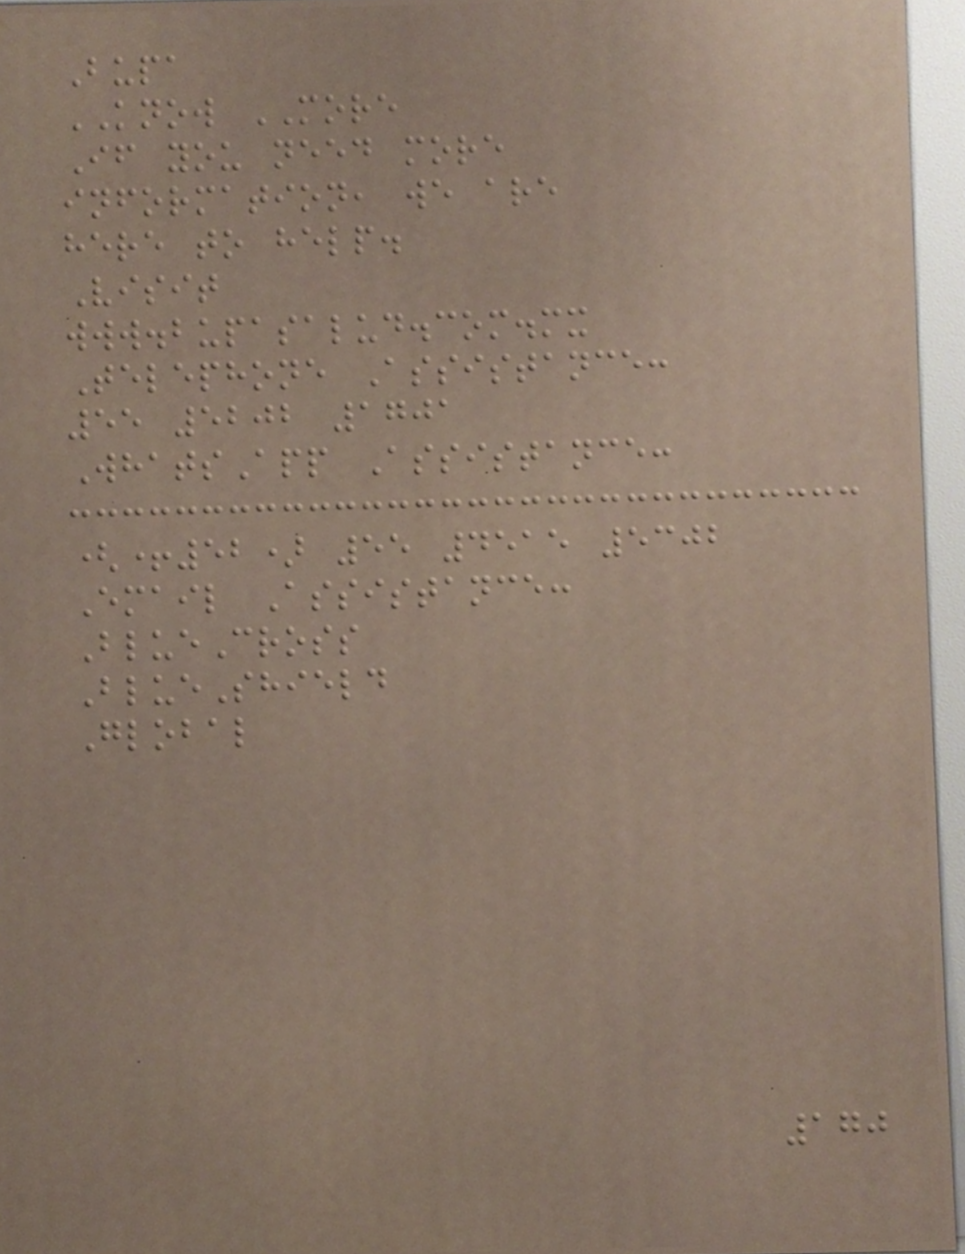Bupa
KNOW MORE
If you need more
information, we are
here to help.
Visit
www.bupasalud.com.mx
Telephone Assistance:
55 5202 1701
WhatsApp Assistance:
(+52) 55 4515 5302
Email Assistance:
BlueCross
BlueShield
Global
170
